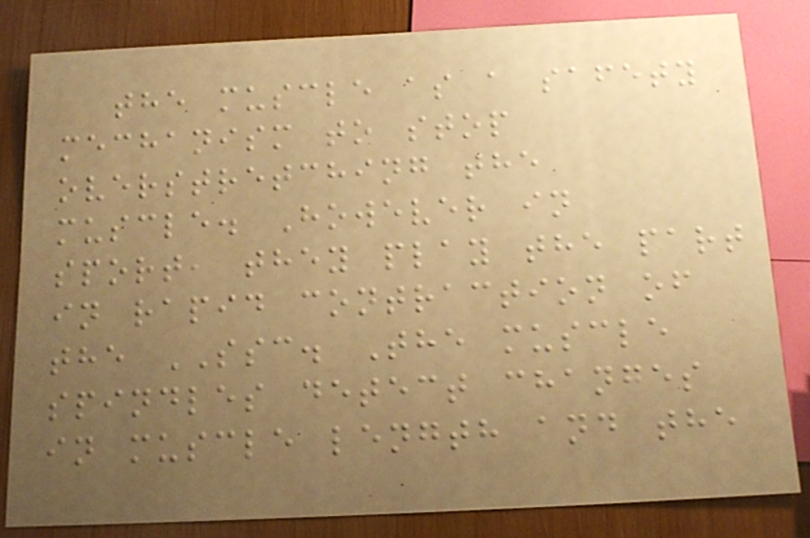the muscle as a safety
mechanism to stop
overstretching the
muscle. However in
sport, they play the part
in rapid contraction of
the SSC. The muscle
spindles detect changes
in muscle length and the
